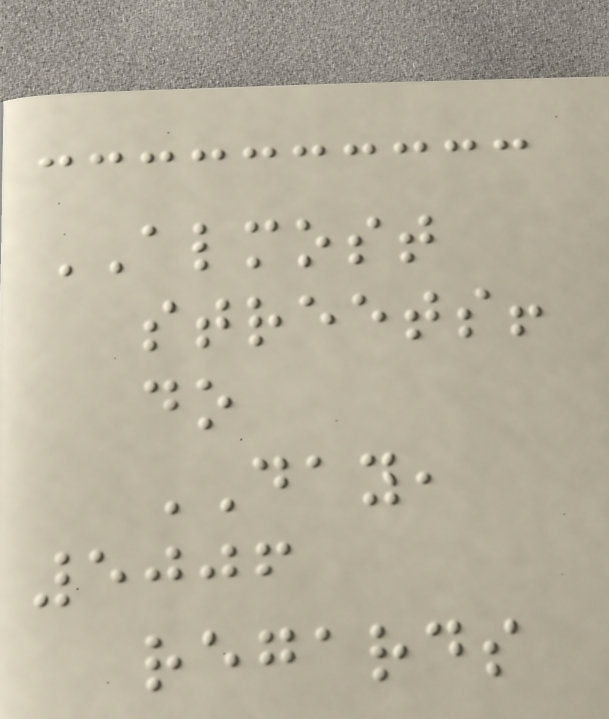ALMOST
streets!
do
DAY,
5006
regards
